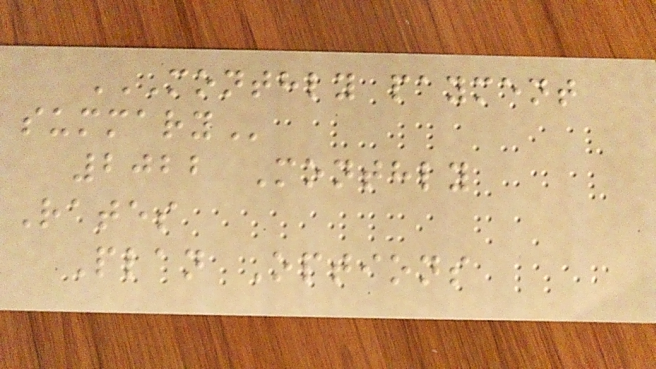MONTHLY PAYMENT
SUMMARY
2022 Monthly
Rates
Plan Options
